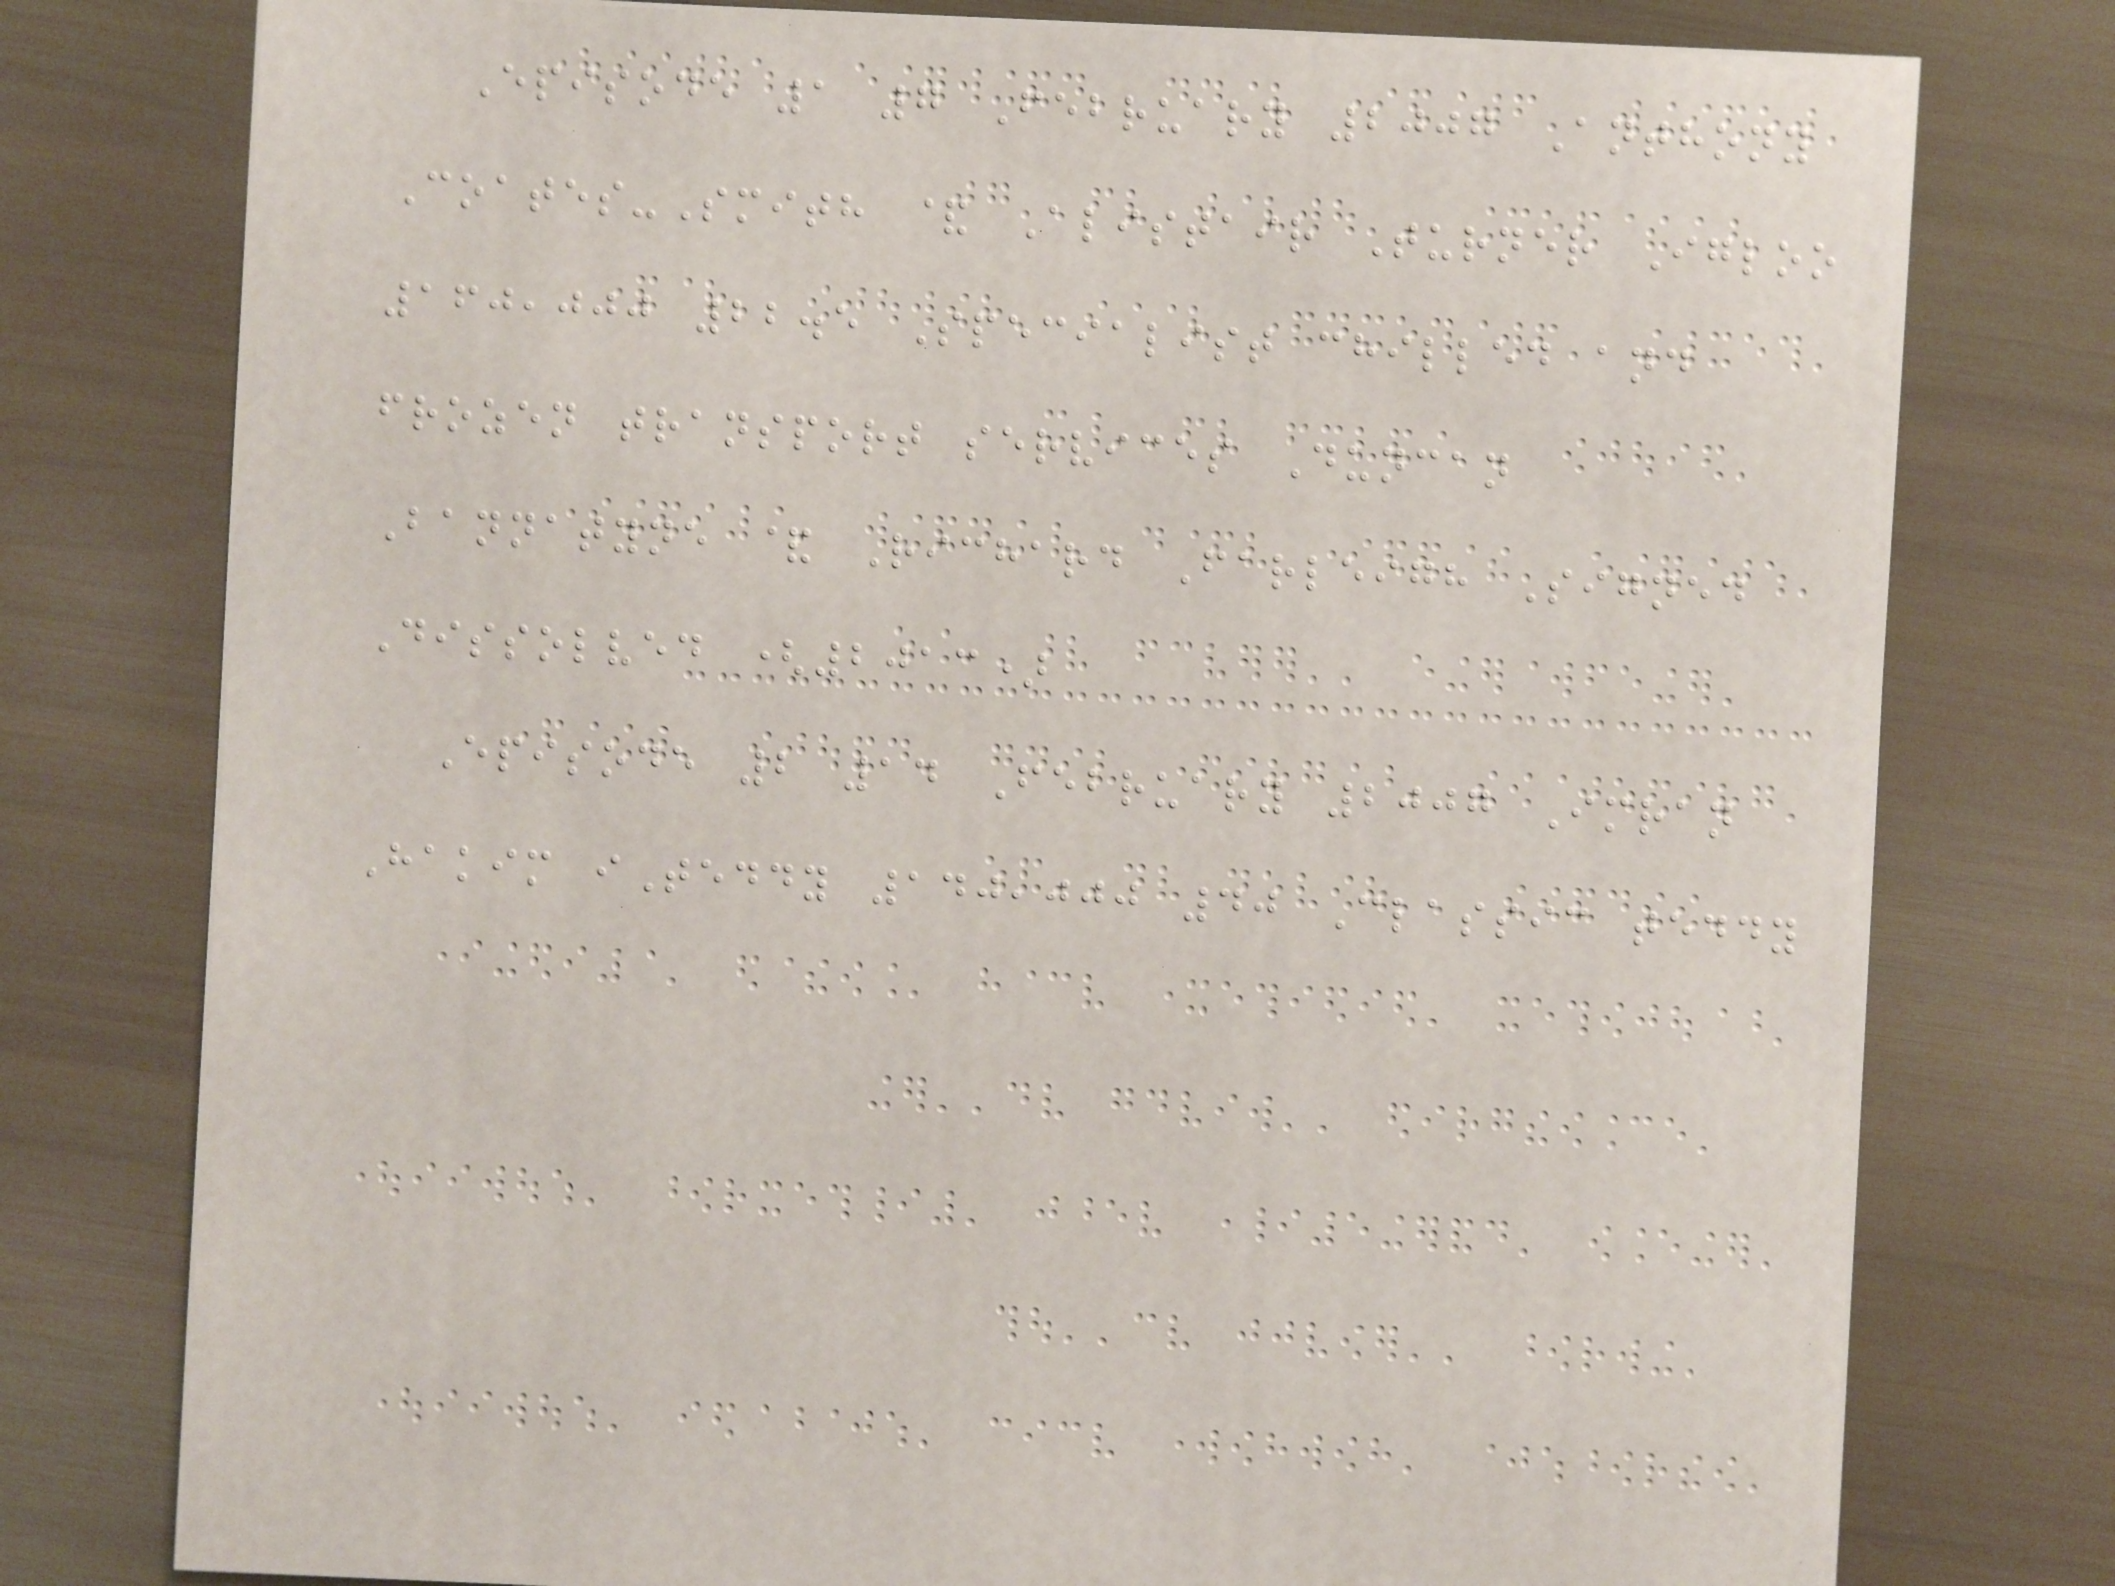Episode 1 7 February 2007 Anthony
Coates-Smith & Alistair Turner Igloo
160,000 22.5 Specialist chilled and
frozen transport services Duncan
Bannatyne & Richard Farleigh Signed
Dissolved (2013)
Episode 2 14 February 2007 Imran
Hakim iTeddy 140,000 40 Classic teddy
